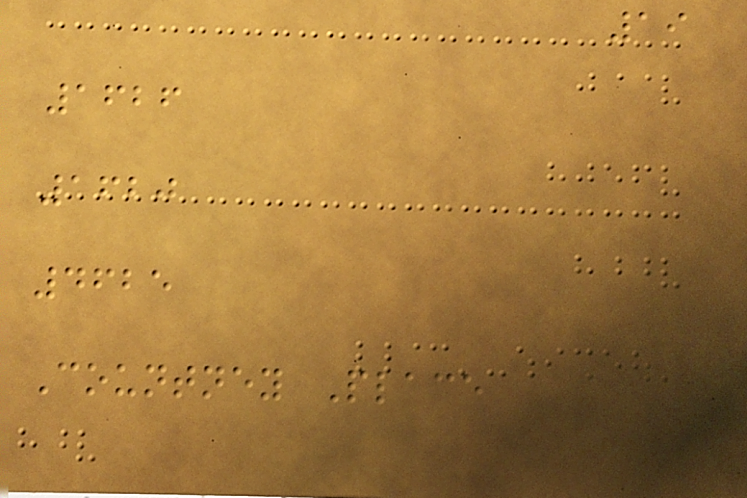19
1626
1620
4625
Countney Place
